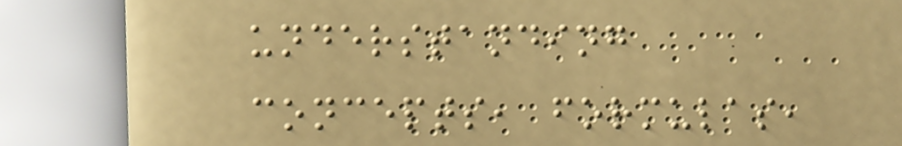understanding
concepts, formulas,
